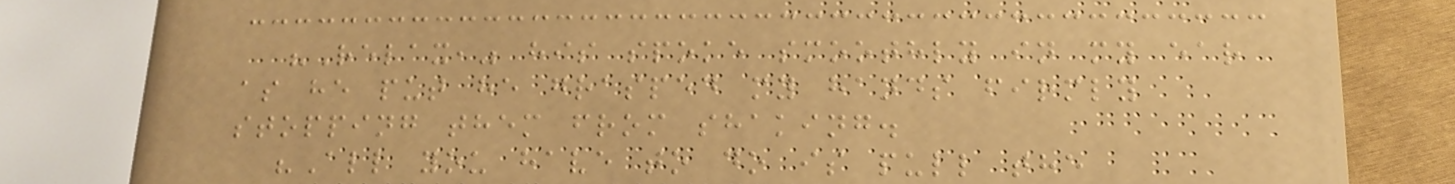"Relax," his spoke smoothly in my ear
as he put he grasped my hands firmly
stopping them from shaking.
"All you have to do is pull the
